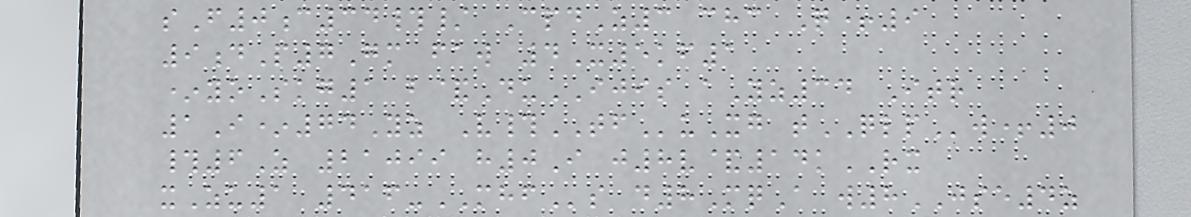sF0c34#/ CpdZ3 chc Q+9
9dP7Gm faw 4X5kf1
*yoSkg1 b&DuIJIS aYz34 Itr
1I*74Yz V#TFuXg tQLPw+0
#6Z 21099 h0I j8v&14kRX
xZu1 416-MHFs d8MqA w8JSE4z
